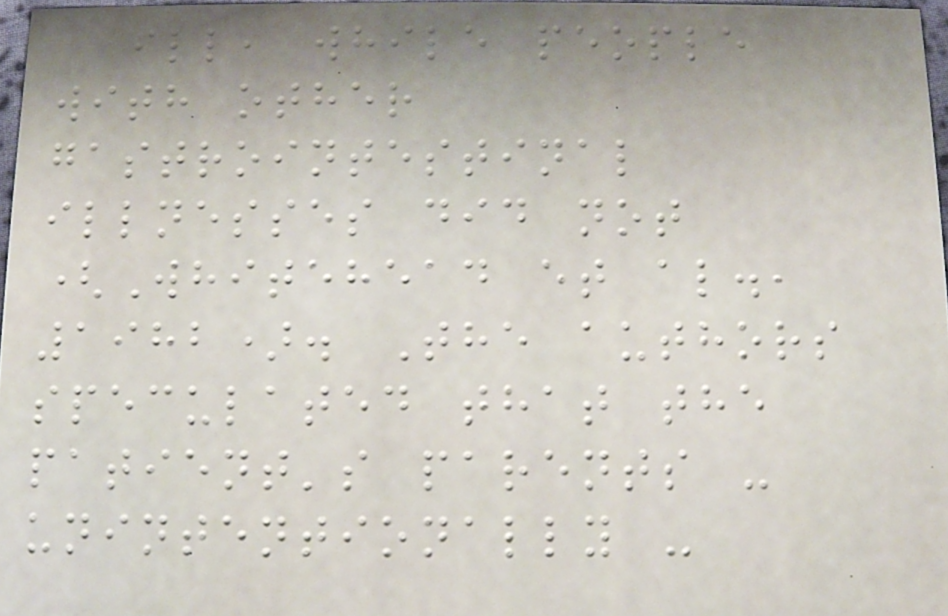ill, while people
with other
gastrointestinal
illnesses did not
(Whitehead et al.,
1982). The authors
speculated that the
patient's parents -
unintentionally -
